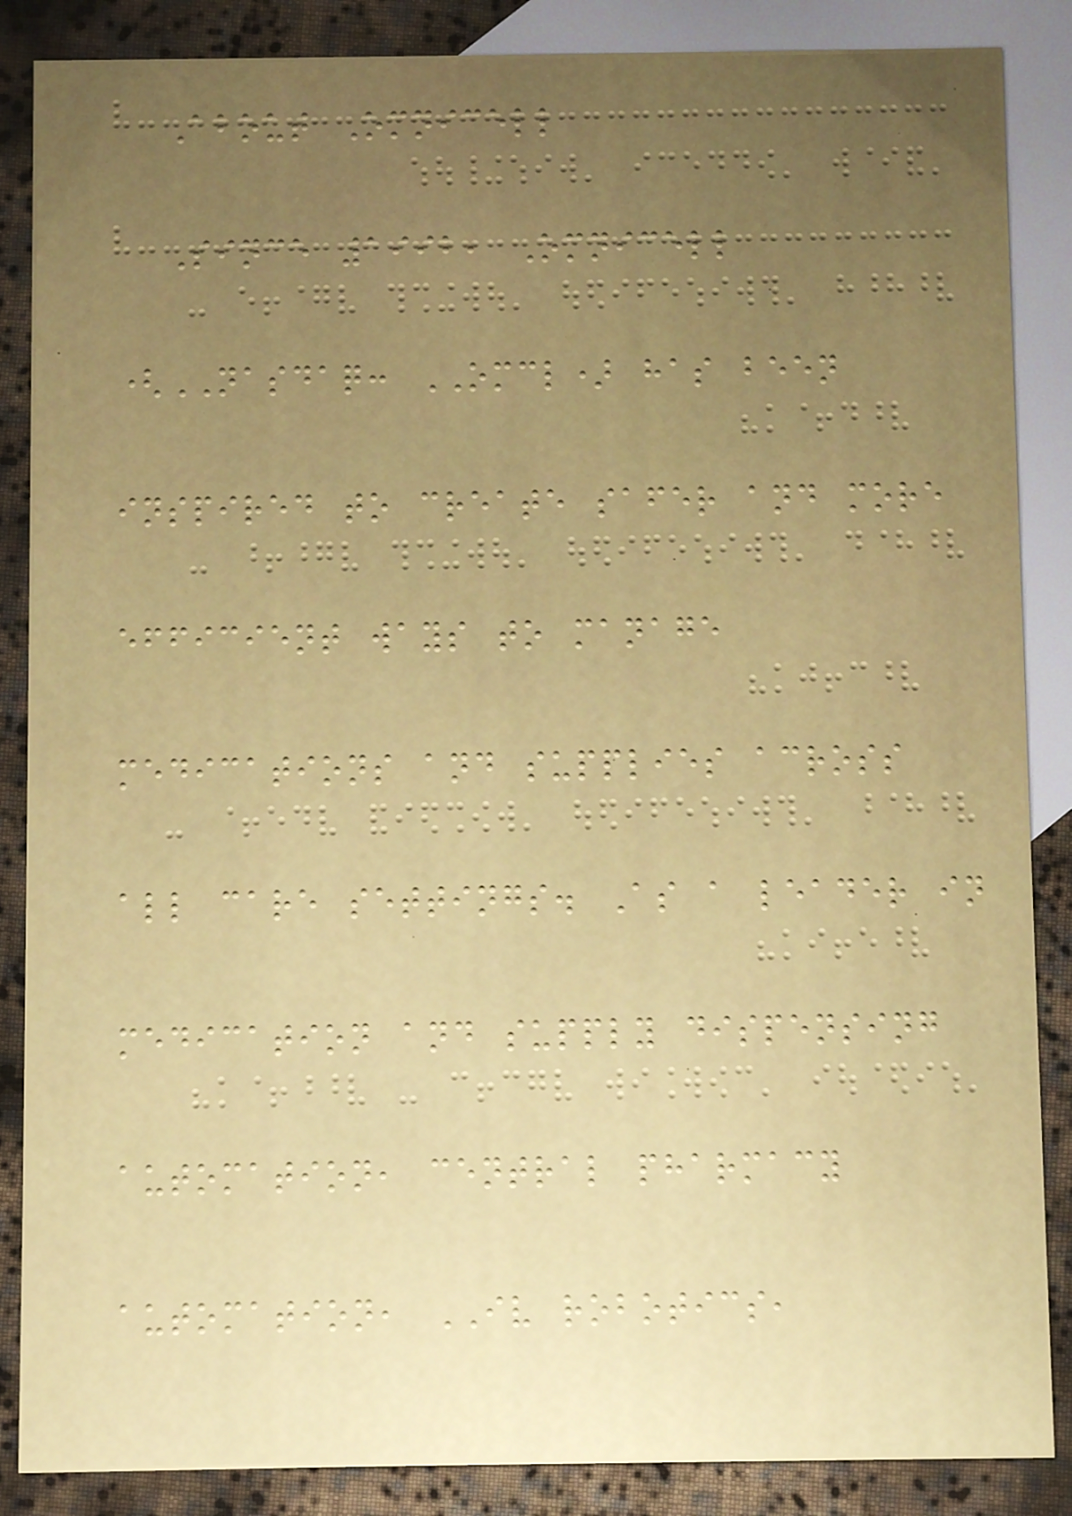About Omnicell
Since 1992, Omnicell
(NASDAQ: OMCL) has been
inspired to create safer and more
efficient ways to manage
medications and supplies across
all care settings. As a leader in
medication and supply dispensing
automation, central pharmacy
automation, IV robotics,
